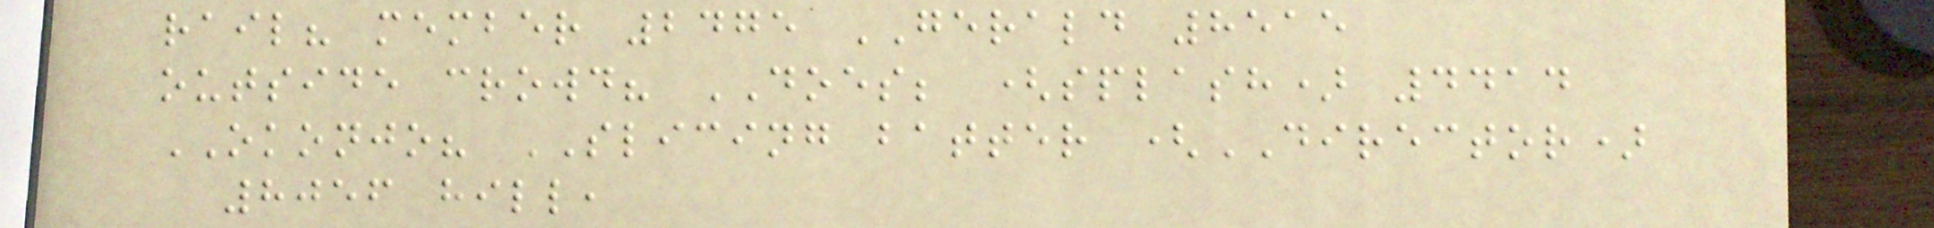rail? member 2475 GERALD 8515
outside crowd? DOES; (splash) 4414
OKONJO? SLICING batter (DIRECTOR)
8056 hill,
